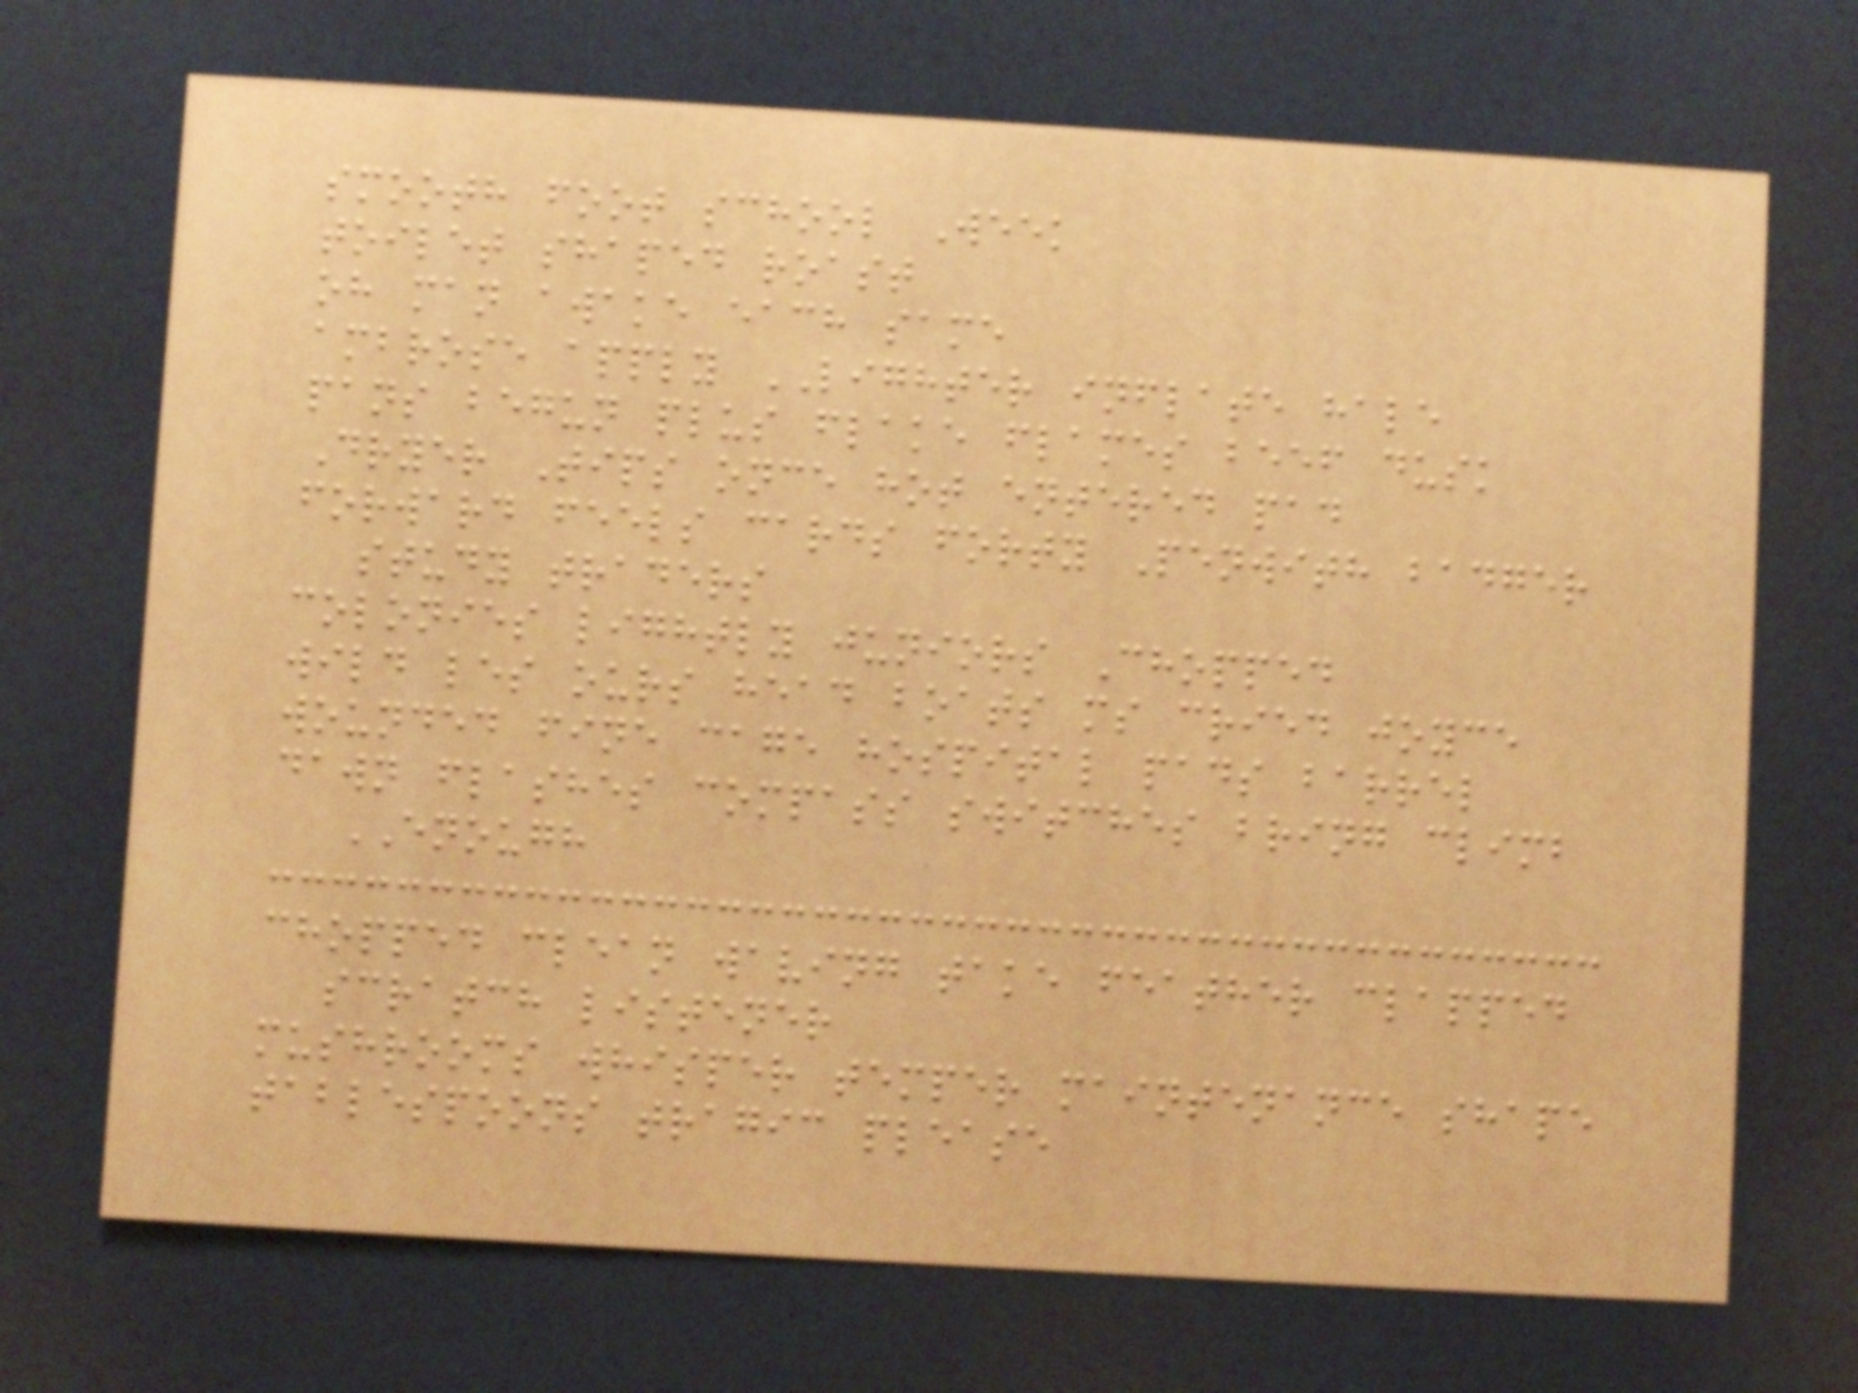smooth foot school Week
toilet shaped roast
oh man awake each same
ambrose apply LIGHTER inflate hale
pans begun plus flake flames beef dusk
Dryer Tips once hot entered pad
forward feels cards forty Penwith badger
study traders
colonies lightly juniors Chopped
wild les ours head boats ms cried joyce
wounded fine cage hospital pads barrel
dawn flashes compass switches bring climb
ENOUGH
chopped clean waving take feather clapped
scratch listener
mushrooms whisper temper maintenance shape
tablespoons tragic please
